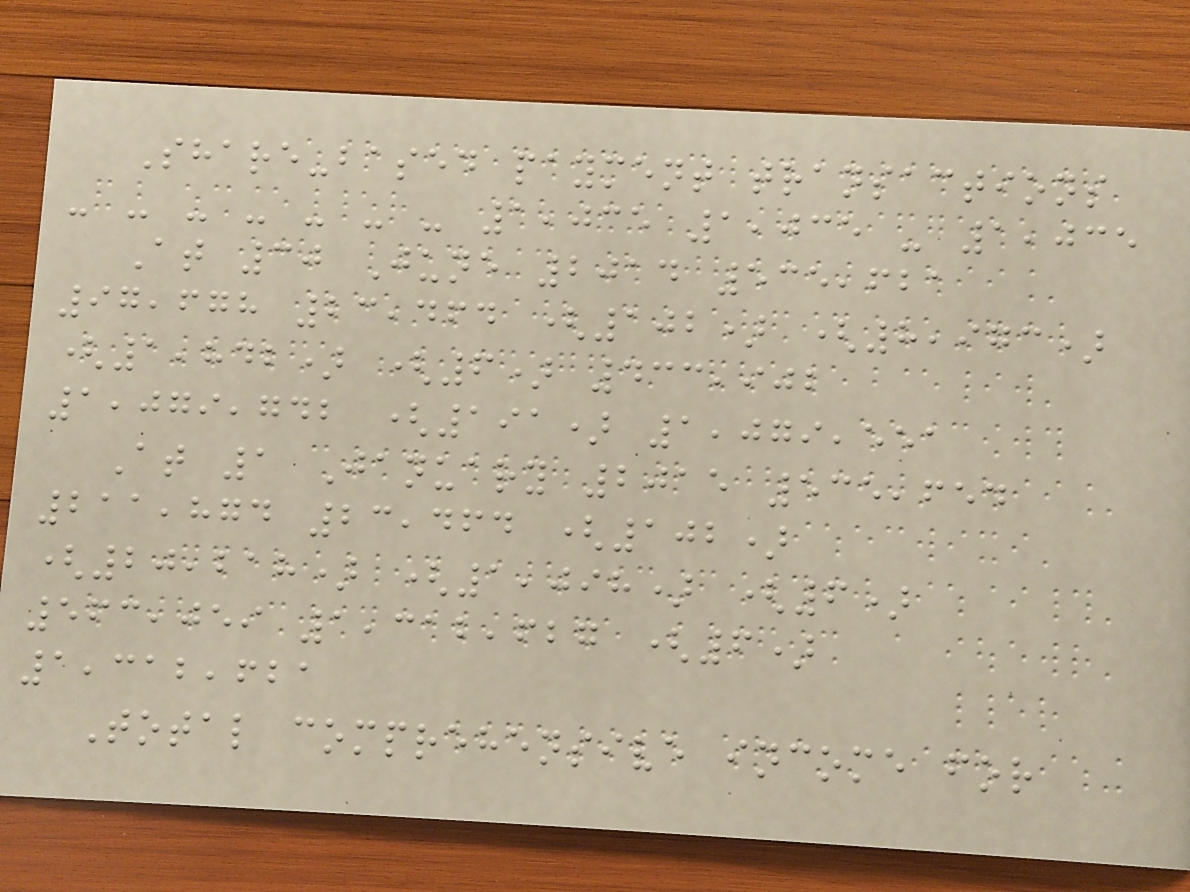Share-based payment transactions
- - - - - - - 1,035 1,035 - 1,035
At 30 June 2014 535,621
97,678 23,464 (102) (8,973)
(1,842) (6) 433,902
1,079,742 (191) 1,079,551
At 1 January 2015 535,654
211,874 23,464 (102)
(20,218) (1,098) (6)
563,059 1,312,627 (6)
1,312,621
Total comprehensive income for
